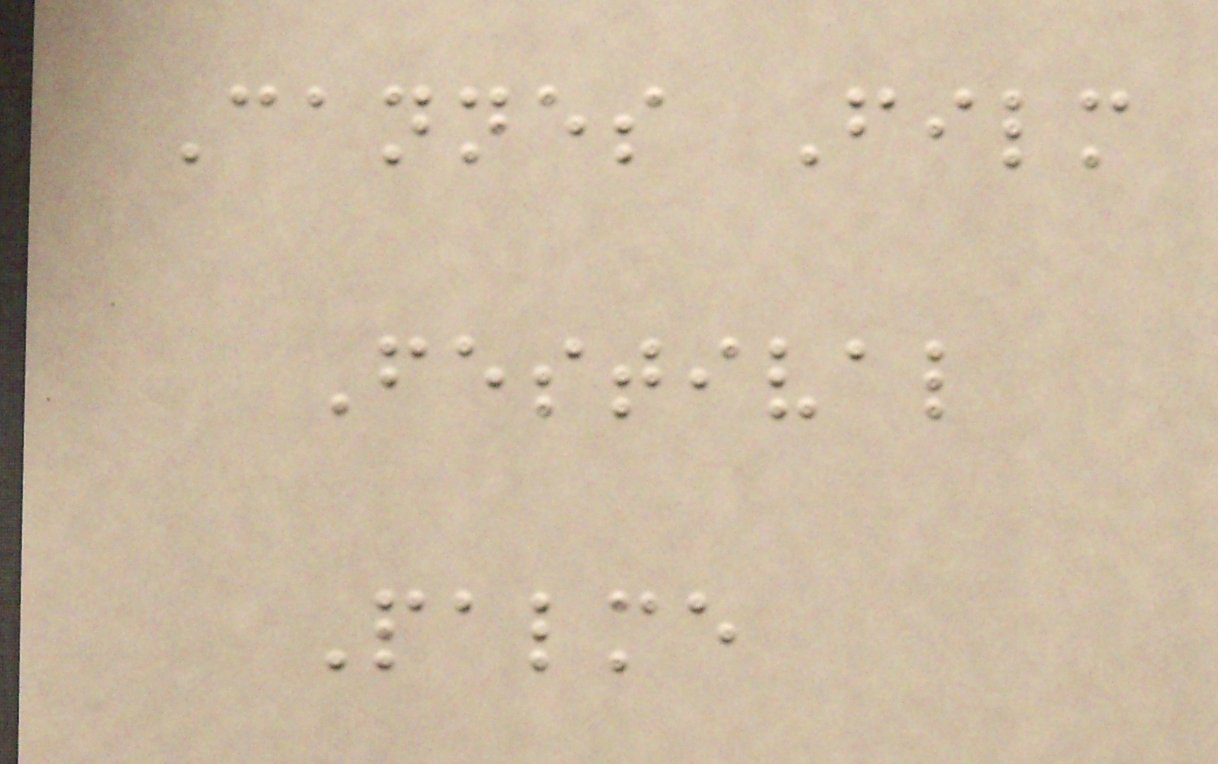Cannes Film
Festival
Palme
